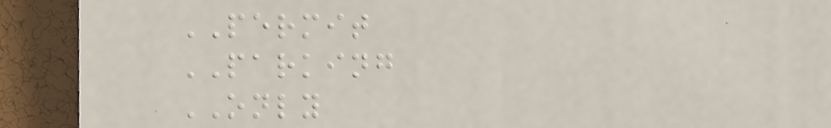PERMIT
PARKING
ONLY
